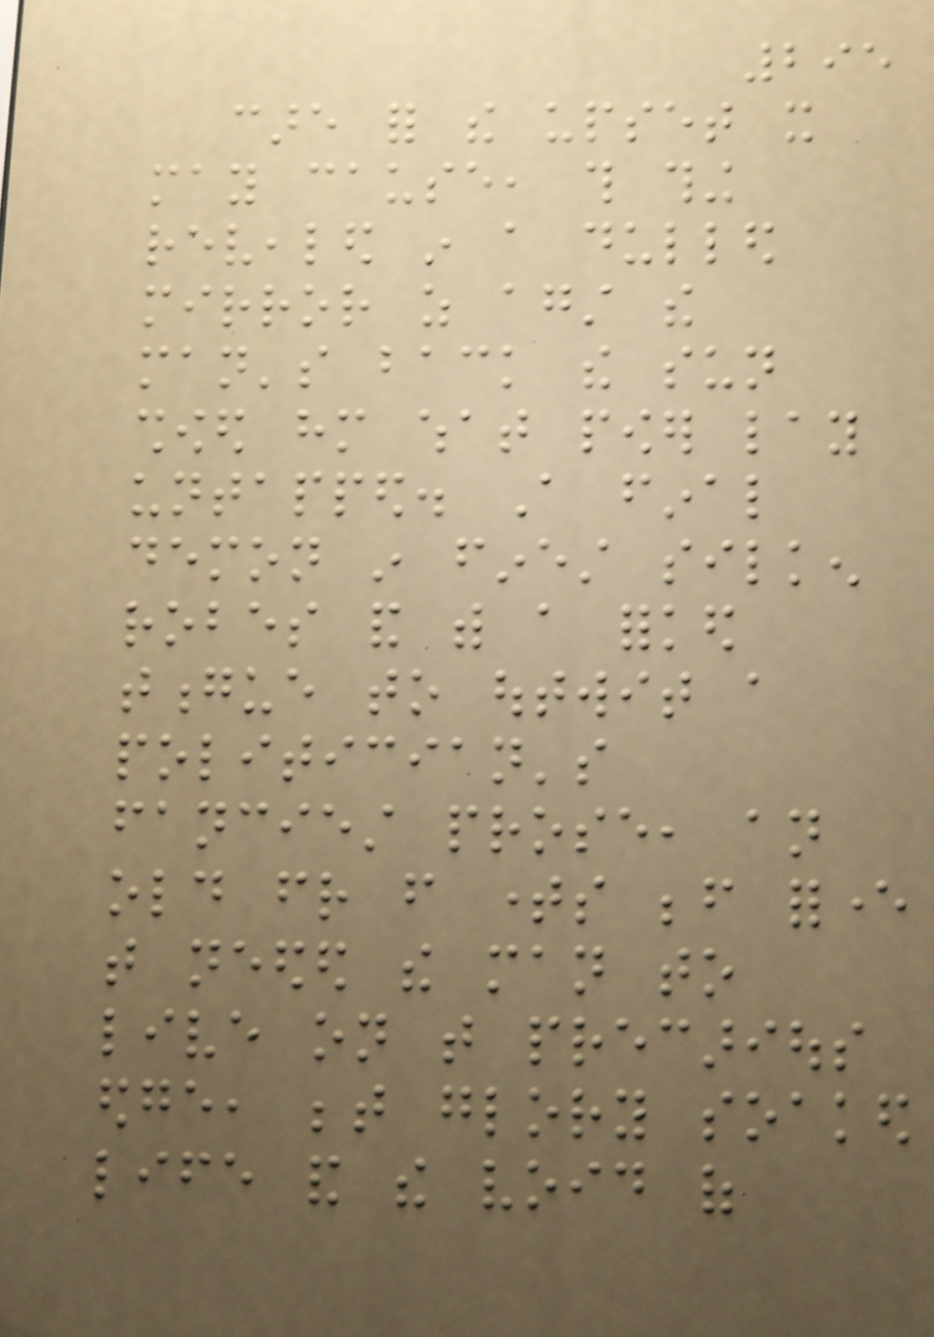295
care for the upset it
may cause, this thing
revealed in a dulled
mirror as against the
man's back the sun
showed him what power lay
untapped. A final
demon in finest silken
robes and with a forked
tongue to outwit a
politician's
fanciest prose, an
old friend from times before forever
that needed the man to
live on that precarious
edge, between glory soaked
life and the void of
